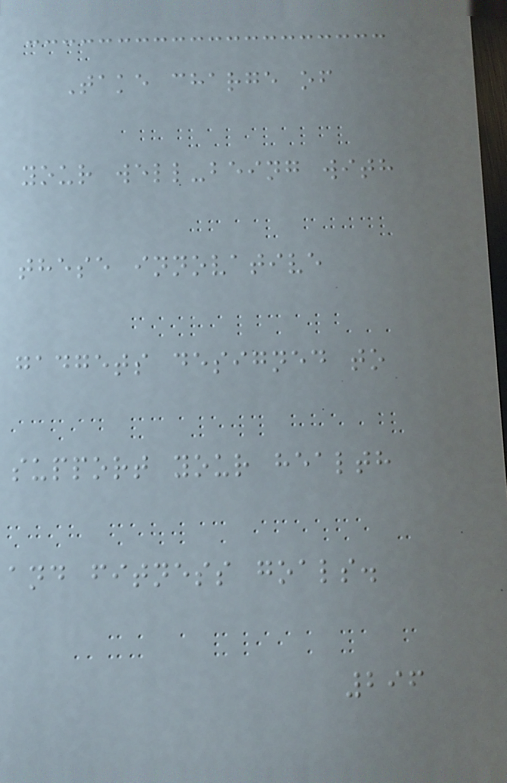Take charge of
your well-being with
these innovative
gadgets designed to
support your health
and fitness goals.
296
